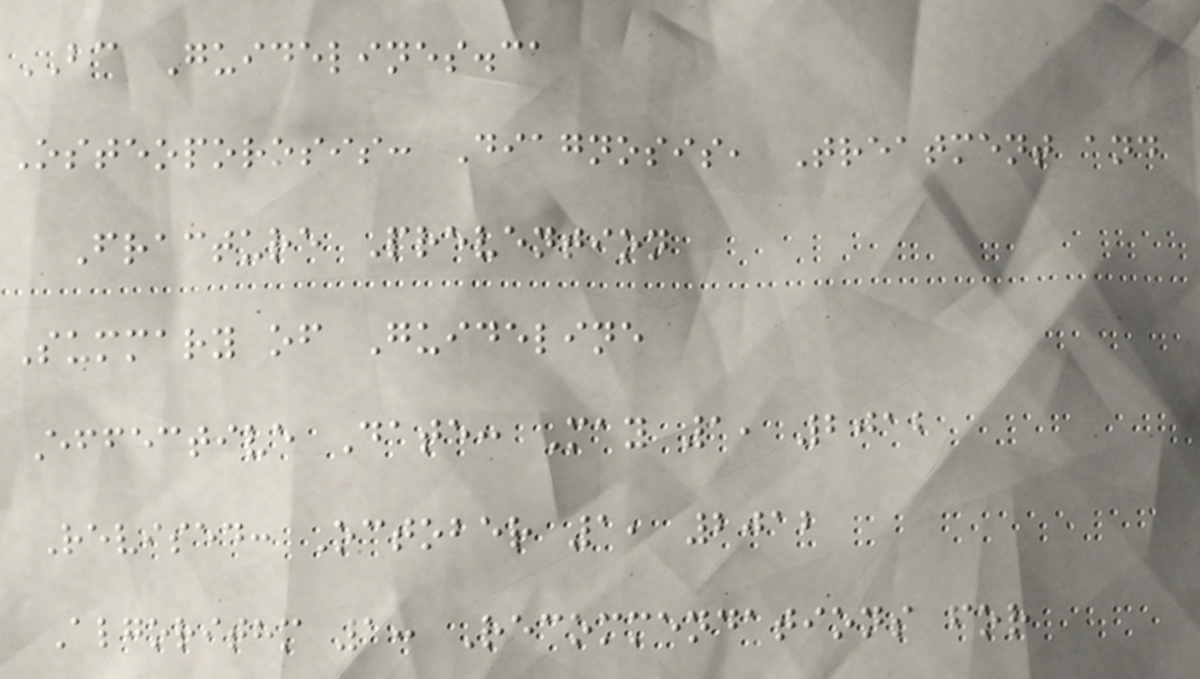BC Guidelines.ca
Osteoporosis: Diagnosis, Treatment and
Fracture Prevention
Summary of Guideline
Effective Date: May 1, 2012
Revised: October 1, 2012
Algorithm 1: Recommendations for
